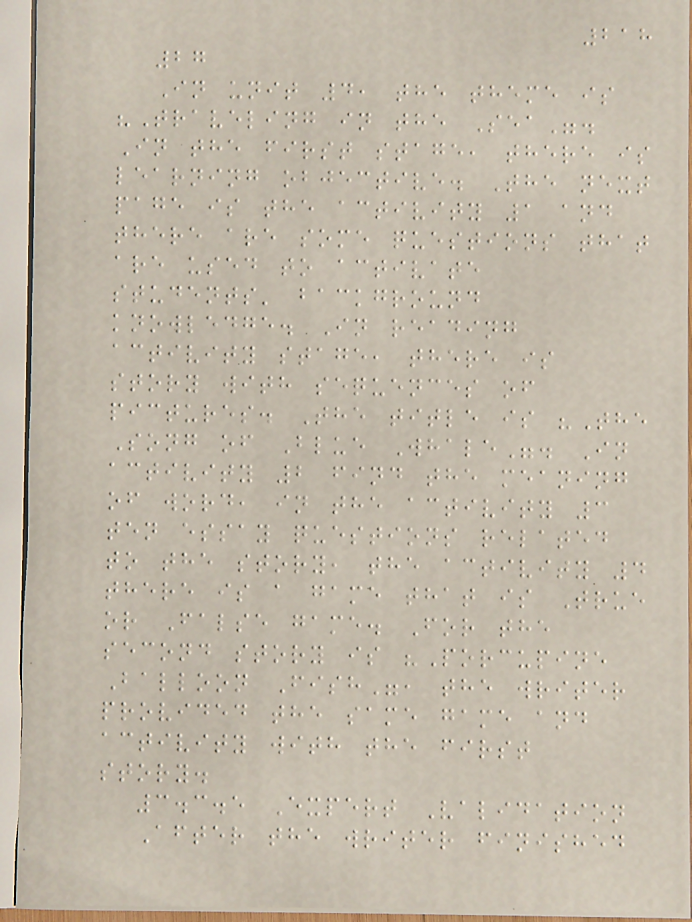218
27
In unit 4, the theme is
"Traveling in the Sea".
In the first stage, there is
learning objective. The next
page is the activity 1 and
there are some questions that
are used to activate
students' background
knowledge. In reading
activity stage, there is
story with sequences of
pictures. The title is "The
Song of Blue Whale". In
activity 2 find the meaning
of word, in the activity 3
ten essay questions related
to the story, the activity 4
there is a game that is True
or False game. For the
second story is "Porcupine
Balloon Fish", the writer
provided the same game and
activity with the first
story.
3.3.5 Expert Validation
After the writer finished
